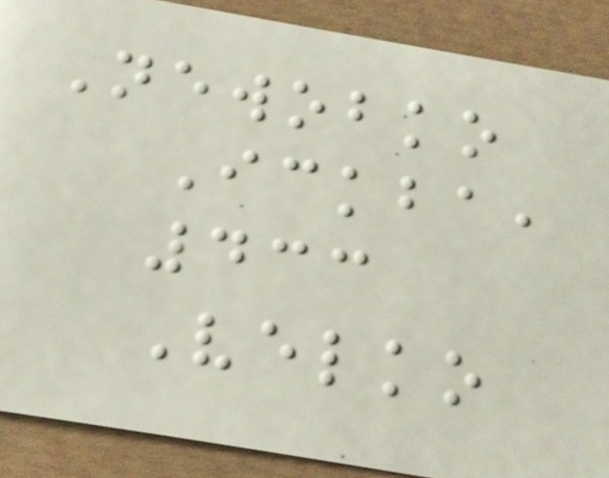Newobko
Ickba,
433
Velko
